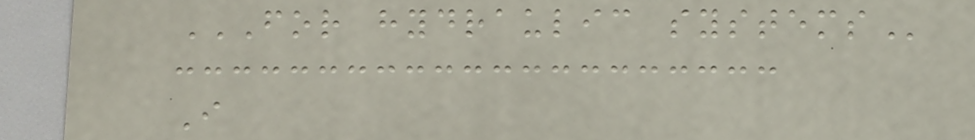FOR HYDRAULIC SYSTEMS
I
